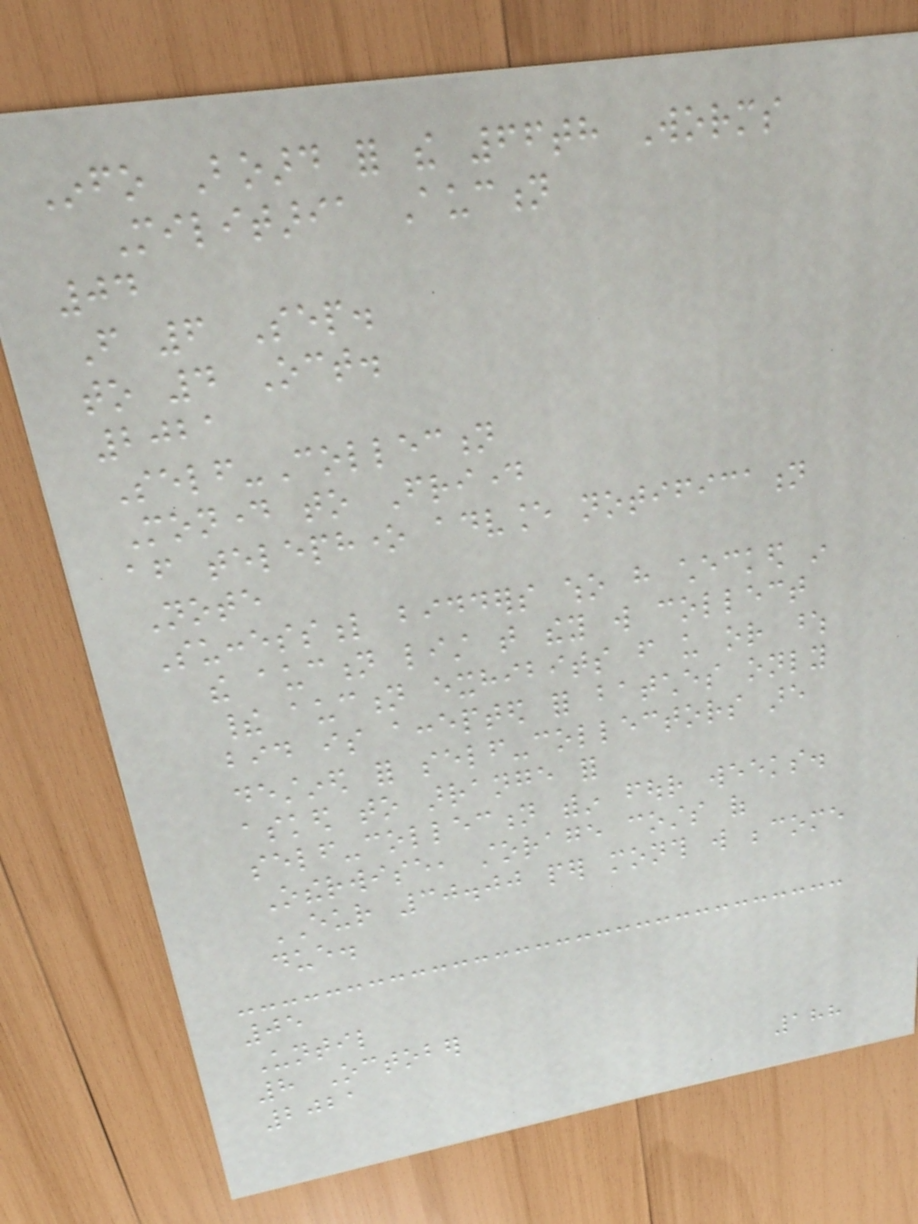Info Board for the 66th Worms
Militaria Auction
04
From 6 Sep.
to 4 Oct.
2021
Self-Collection
Monday to Friday
after telephone advance notification
Note
Successful bidders who have checked in
the auction list that they will collect
their auction exhibits from us or whose
bid is accepted for batches only
destined for self-collectors are
asked to arrange for
self-collection within four weeks.
Otherwise, storage costs of
EUR 30.00 per month will become
due.
05
Until
8 October
2021
188
